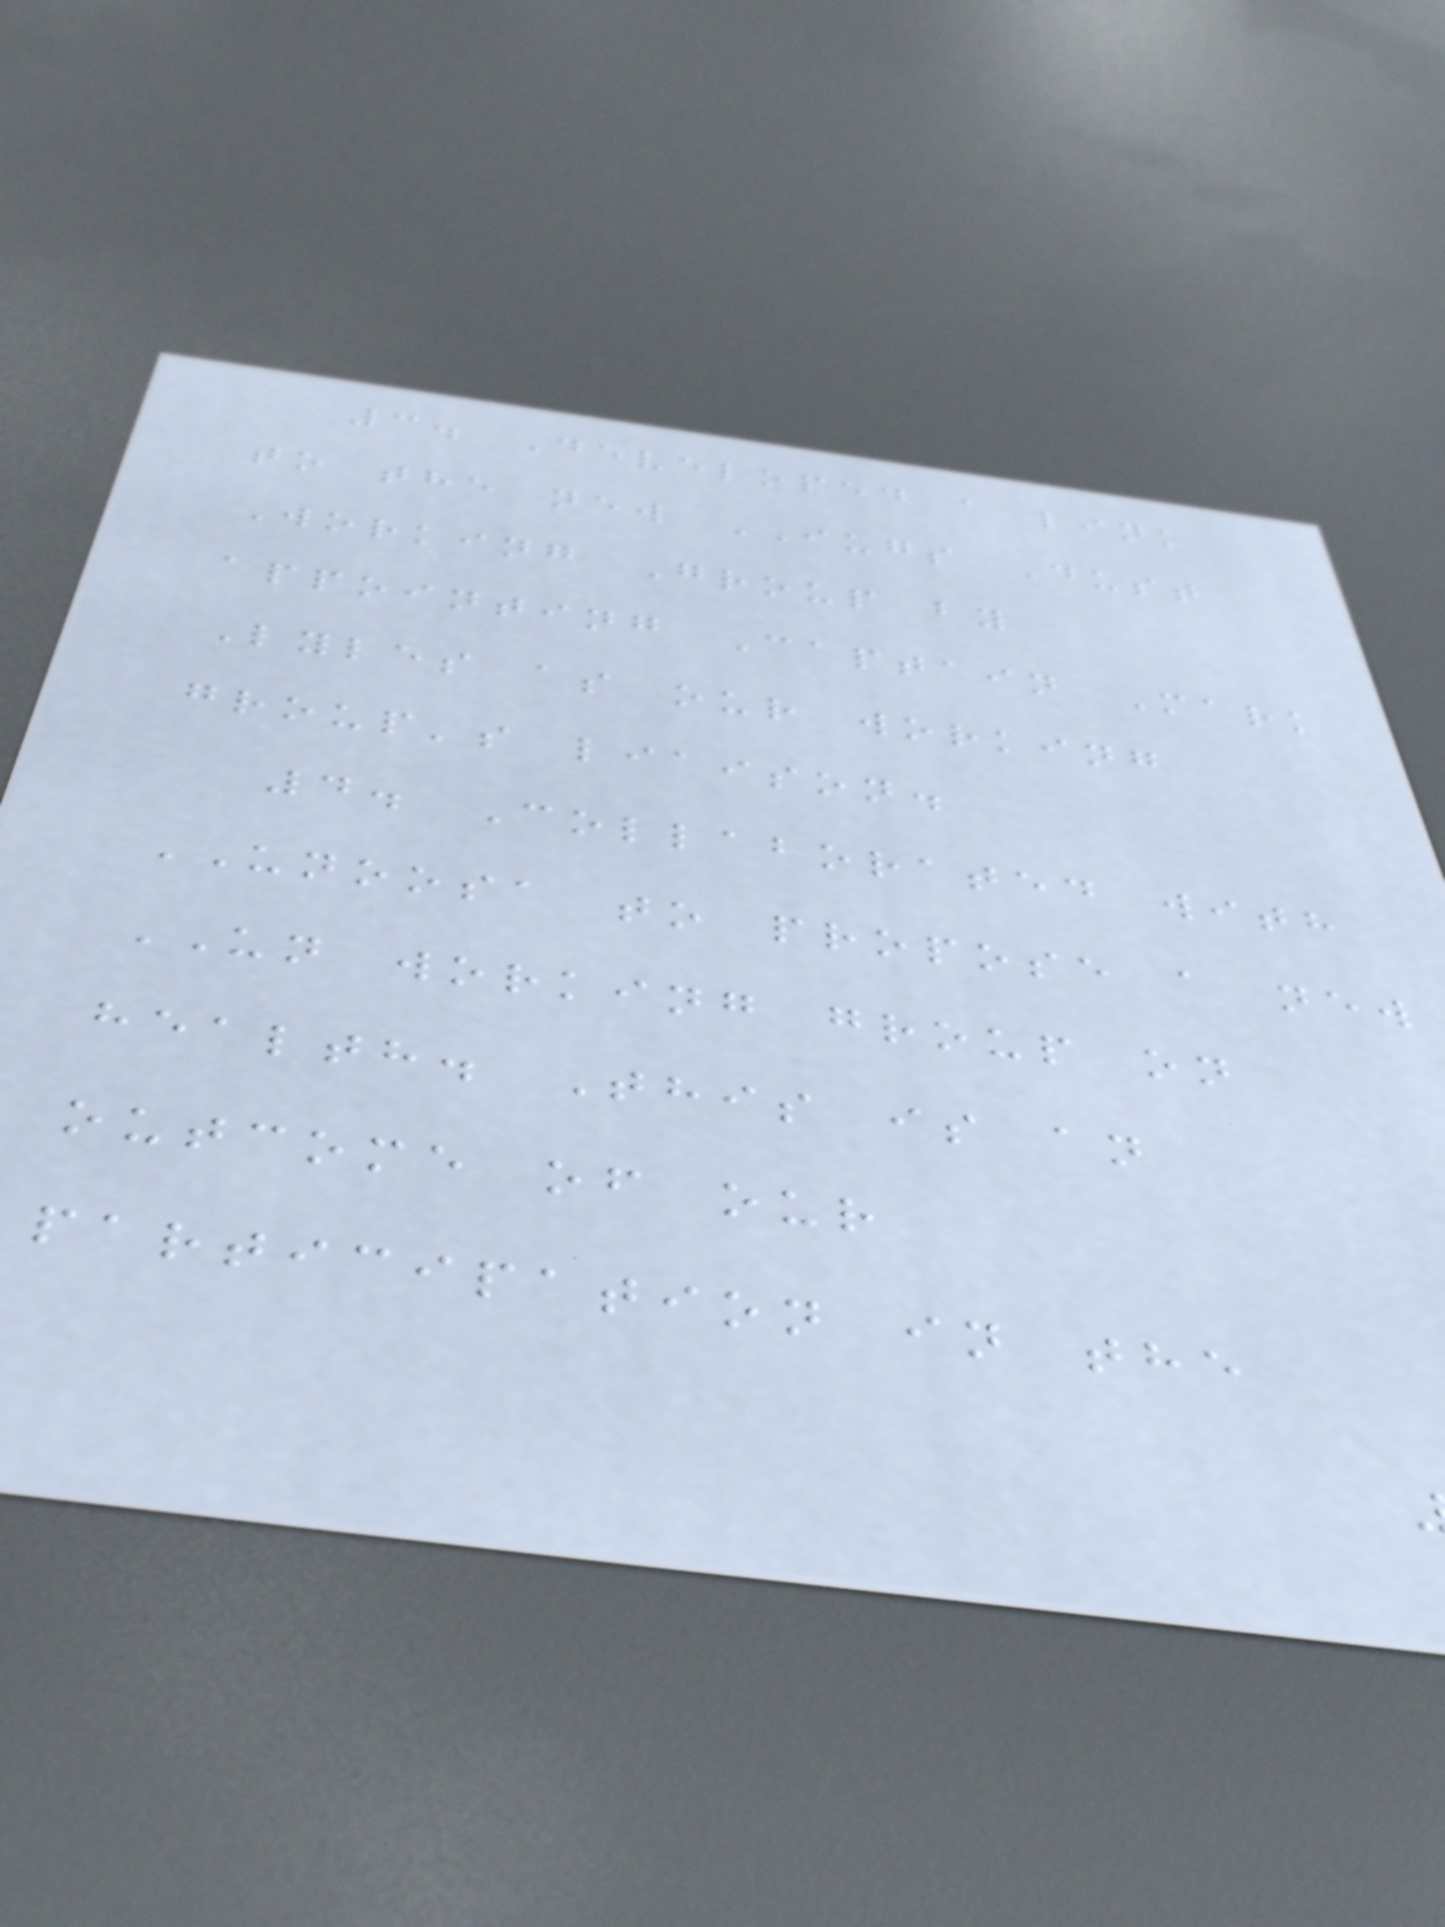3. Developed a link
to the new IUGS Dust
Working Group by
appointing Captain Mark
Lyles as our working
group's liaison.
4. Collaborated with
UNOOSA to propose a new
UN working group on
health. This is an
outcome of our
participation in the
